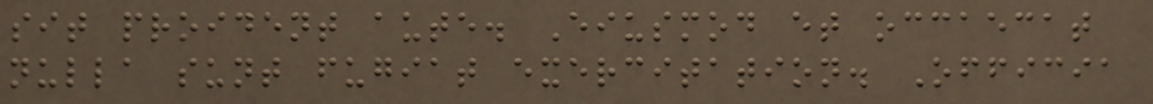sit proident aute. Eiusmod et occaecat
nulla sunt fugiat exercitation. Officia
